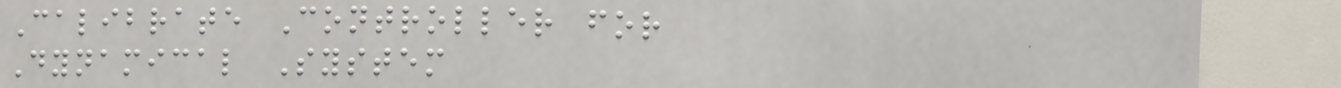Calibrate Controller for
Dynamical System
